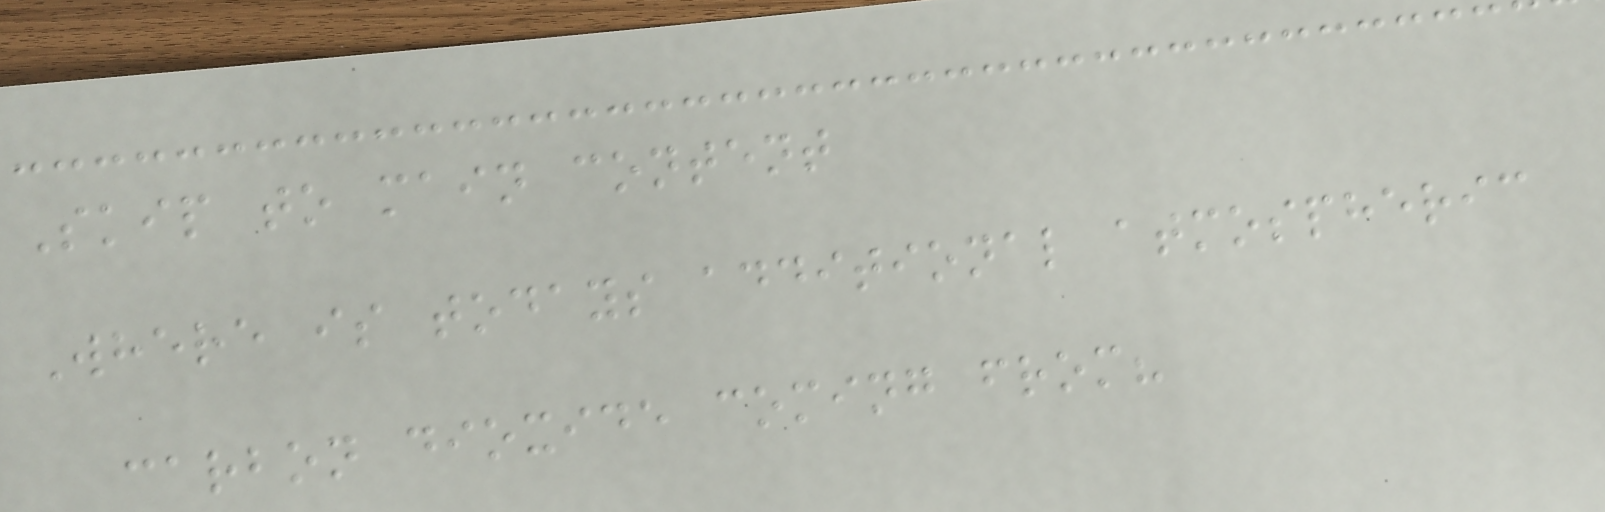Skip to main content
Where is todays additional atmospheric
carbon dioxide coming from?
